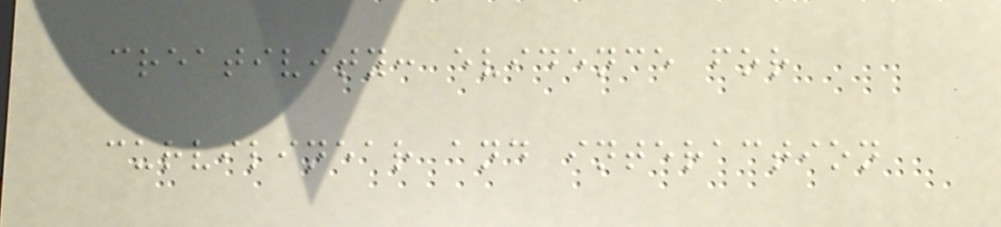creativity: evidence for
curvilinear and interaction
